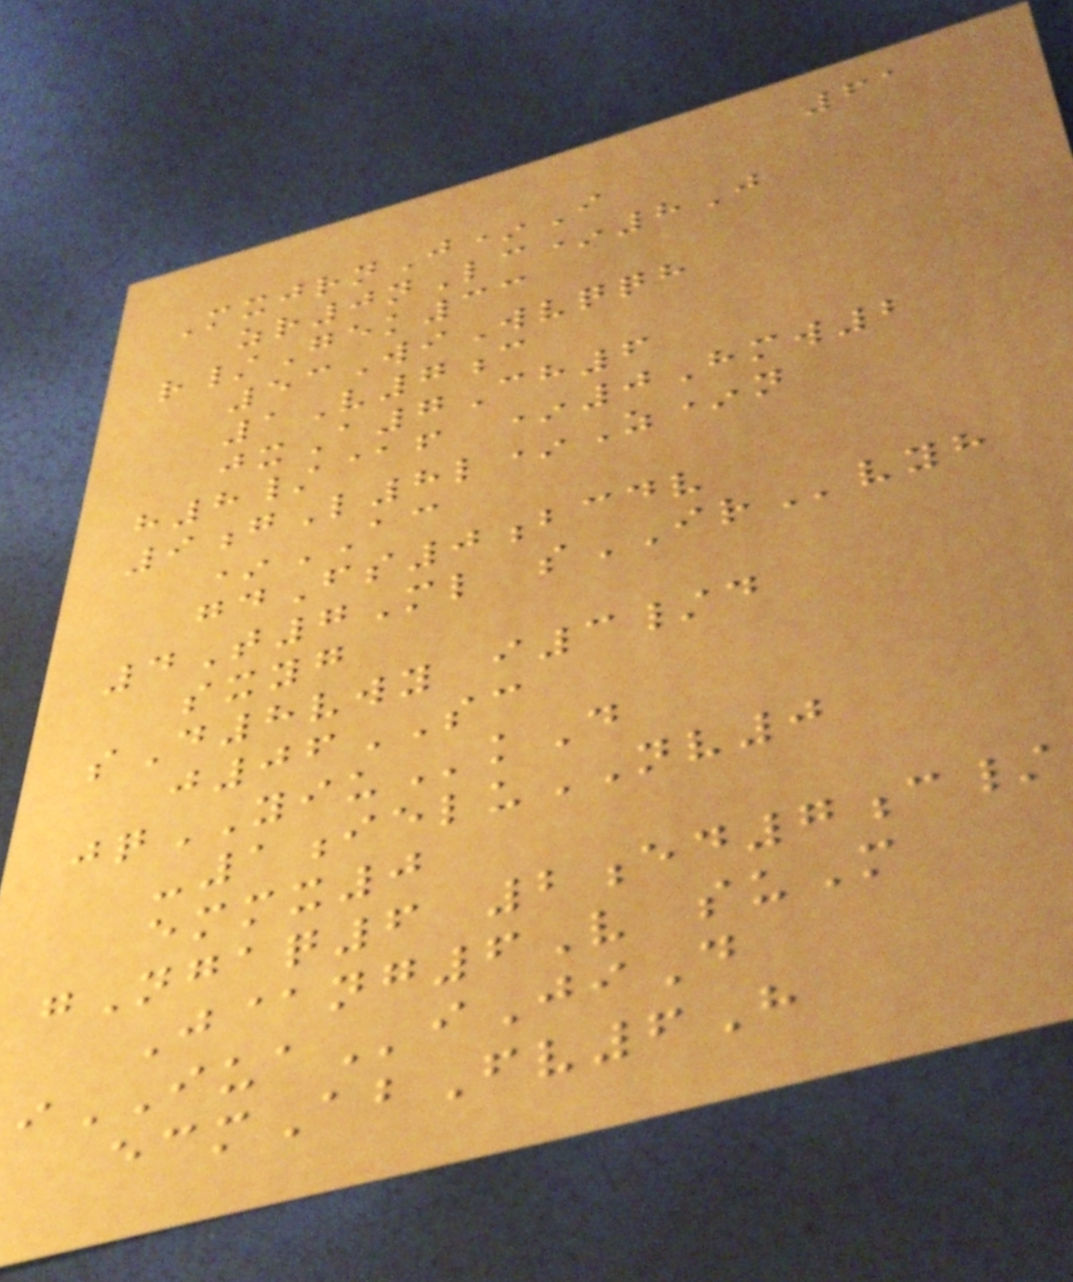61
MxjrnJ*I
zr0nLc*8J
r/Gek33
53WiWvqqh
1V7c
jxA7Ch6
h8/@f *0Hmw2
9gL8l*Z*n
*AC
gdFs0bcdv
4T7Ml sIRvyh
sxyg
sD8vwy i3/d
j06SC
jqYIUkD
-1ieluNV0
emmx0
gNgaq6 2ed7c/
J@ng6V suM
iIUAiJiD
ecmAbFv6H
